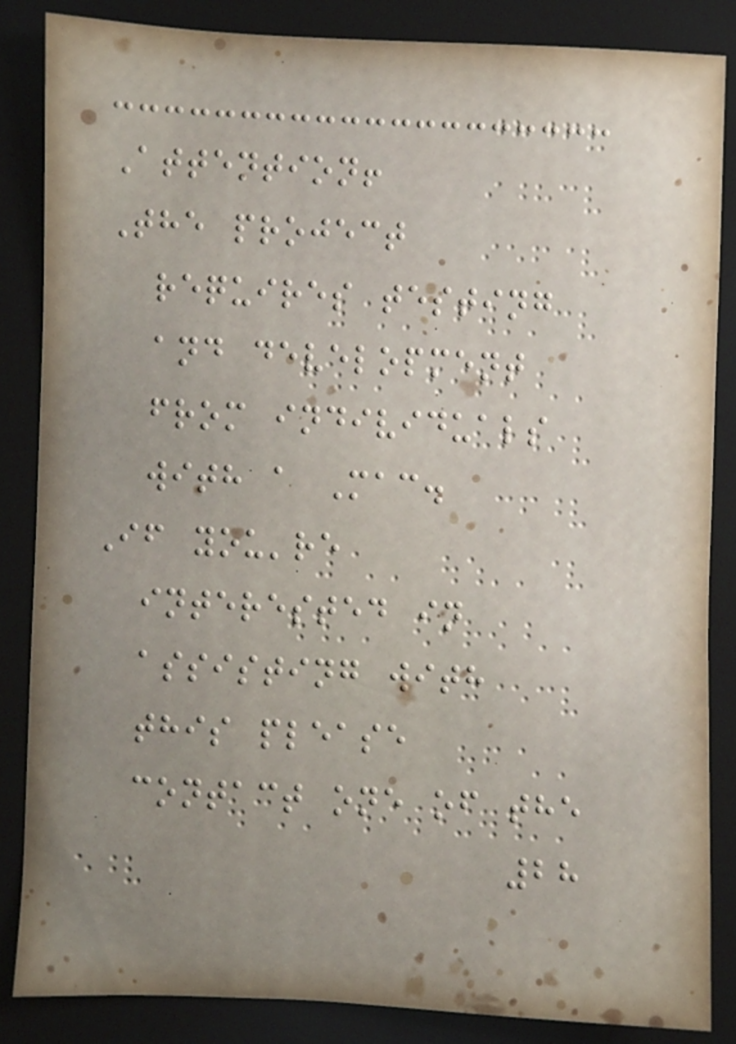Attention!
The project
requires testing
and development
from individuals
with a Mac.
If you're
interested in
assisting with
this please
contact one of the
28
